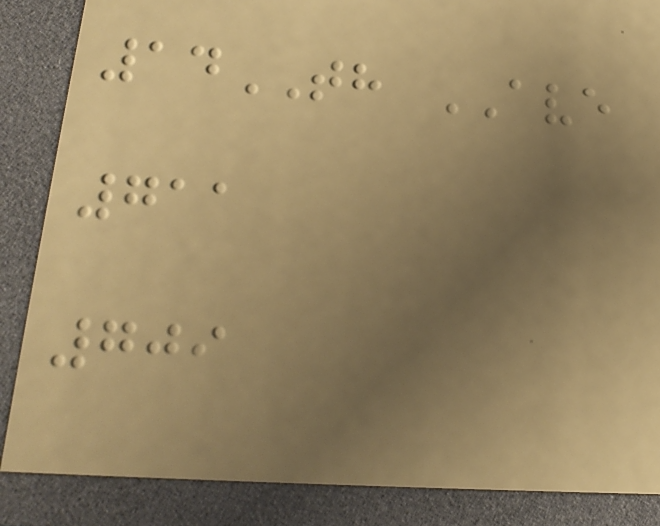14TH AVE
711
709
